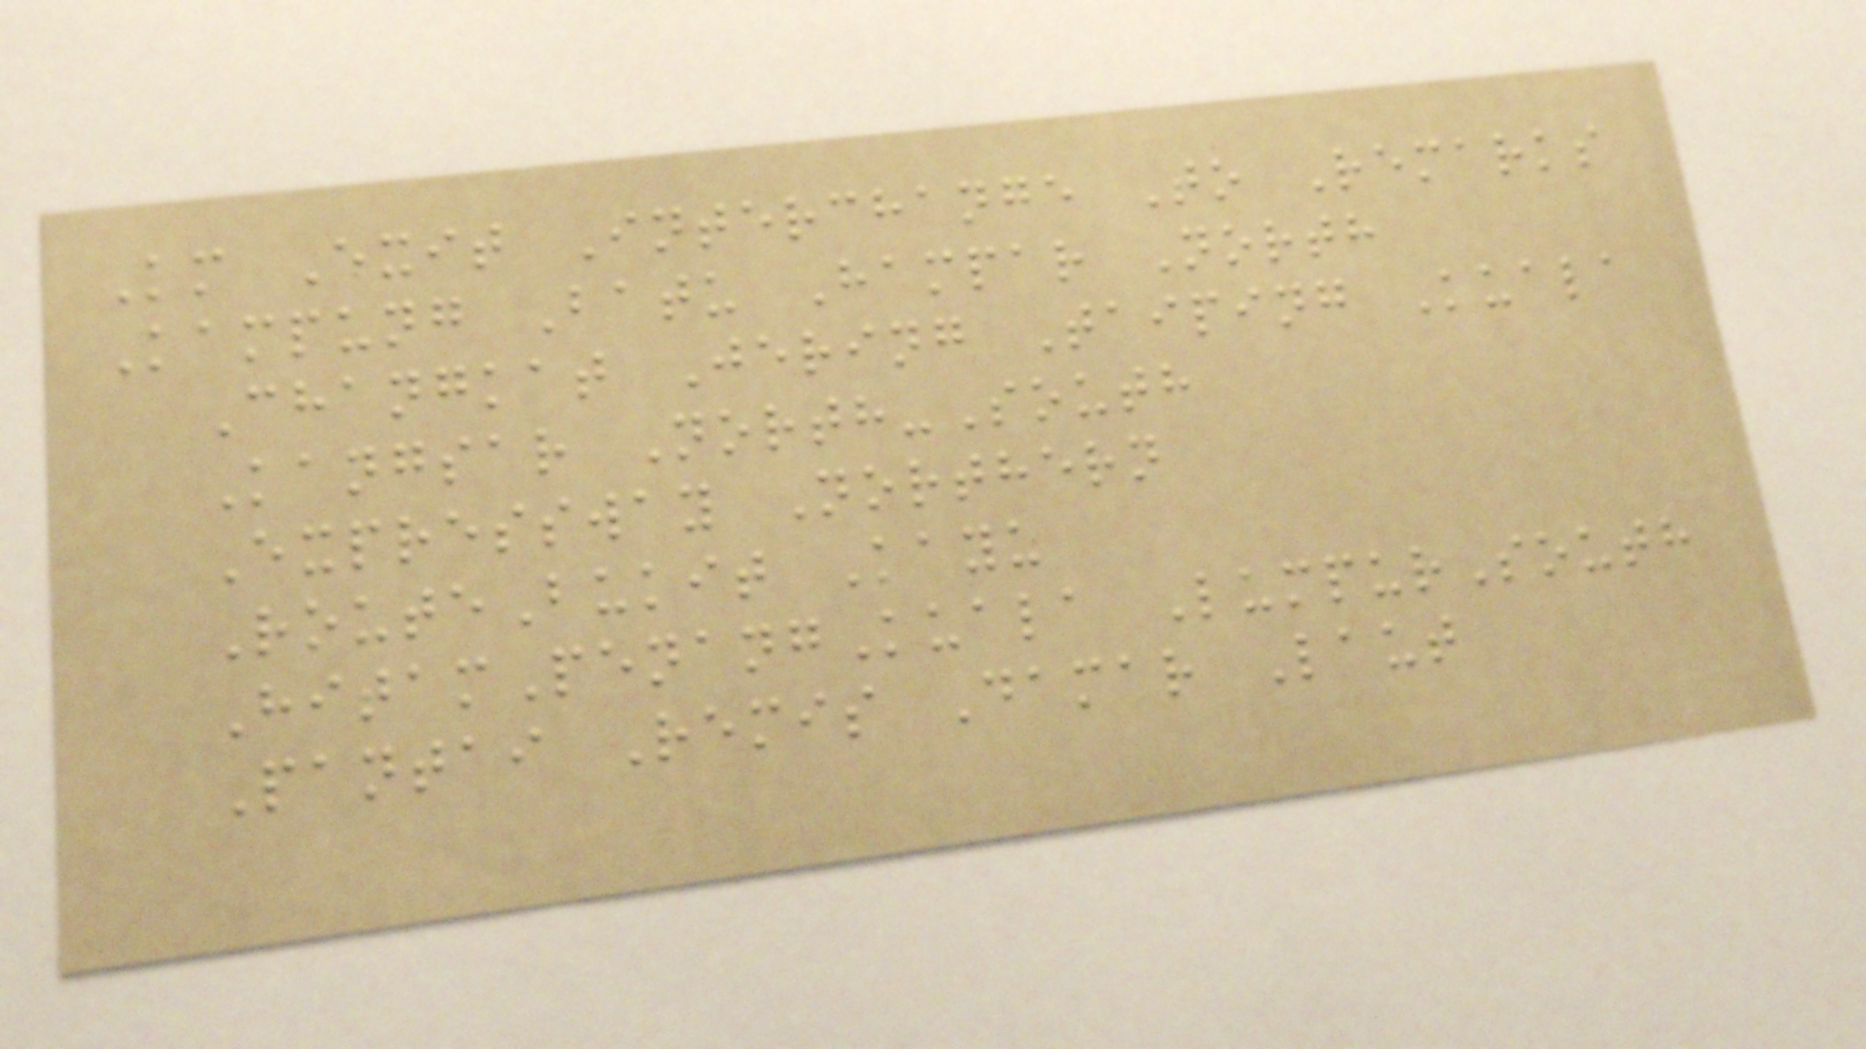Km Exit Interchange To Remarks
Kampung Batu Hampar North
Changkat Jering Taiping Kuala
Kangsar North-South
Expressway Northern
RouteBukit Kayu
HitamPenangKuala LumpurSouth
Pantai Remis Damar Laut
